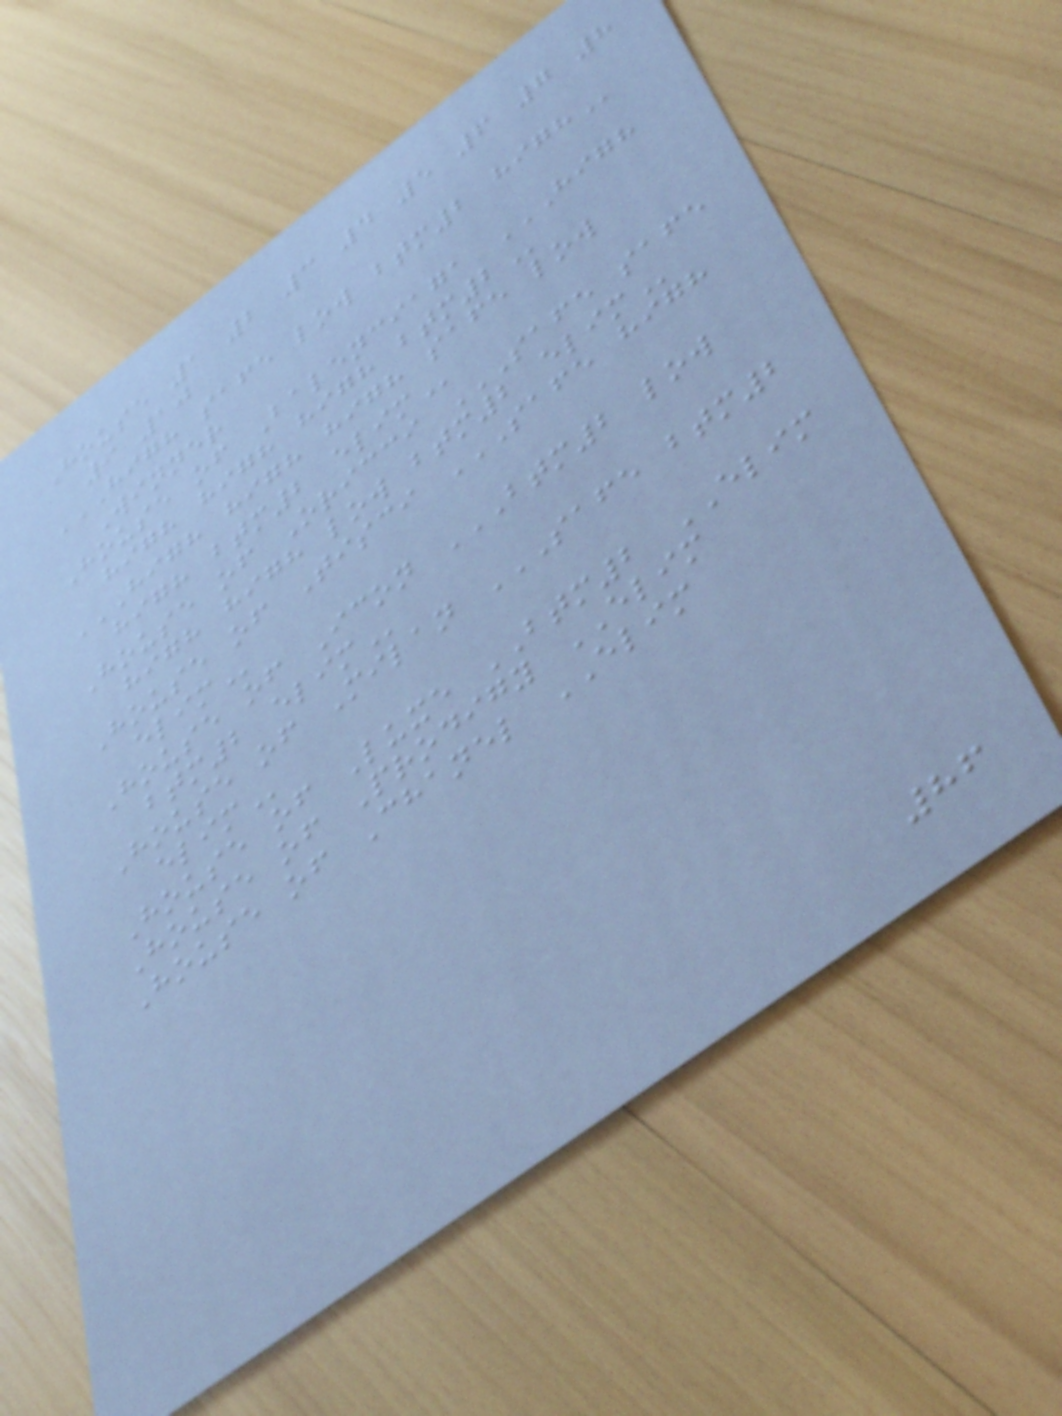House 1 2 3 4 5 6 7 8
9 10
HIGH SAFE LOW BTM2 HIGH
Winner
House of Balenciaga HIGH
HIGH HIGH HIGH BTM2
HIGH HIGH HIGH SAFE LOW
HIGH BTM2 ELIM
House of Oricci SAFE SAFE
HIGH HIGH LOW BTM2 ELIM
House of Tisci SAFE HIGH
ELIM
House of Icon BTM2 LOW
BTM2 ELIM
House of Milan SAFE BTM2
ELIM
House of Luxe BTM2 ELIM
House of Prodigy ELIM
House of Chanel ELIM
86
